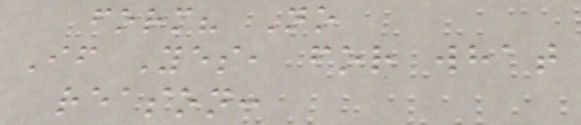form? No
If Yes, for what
reason:
